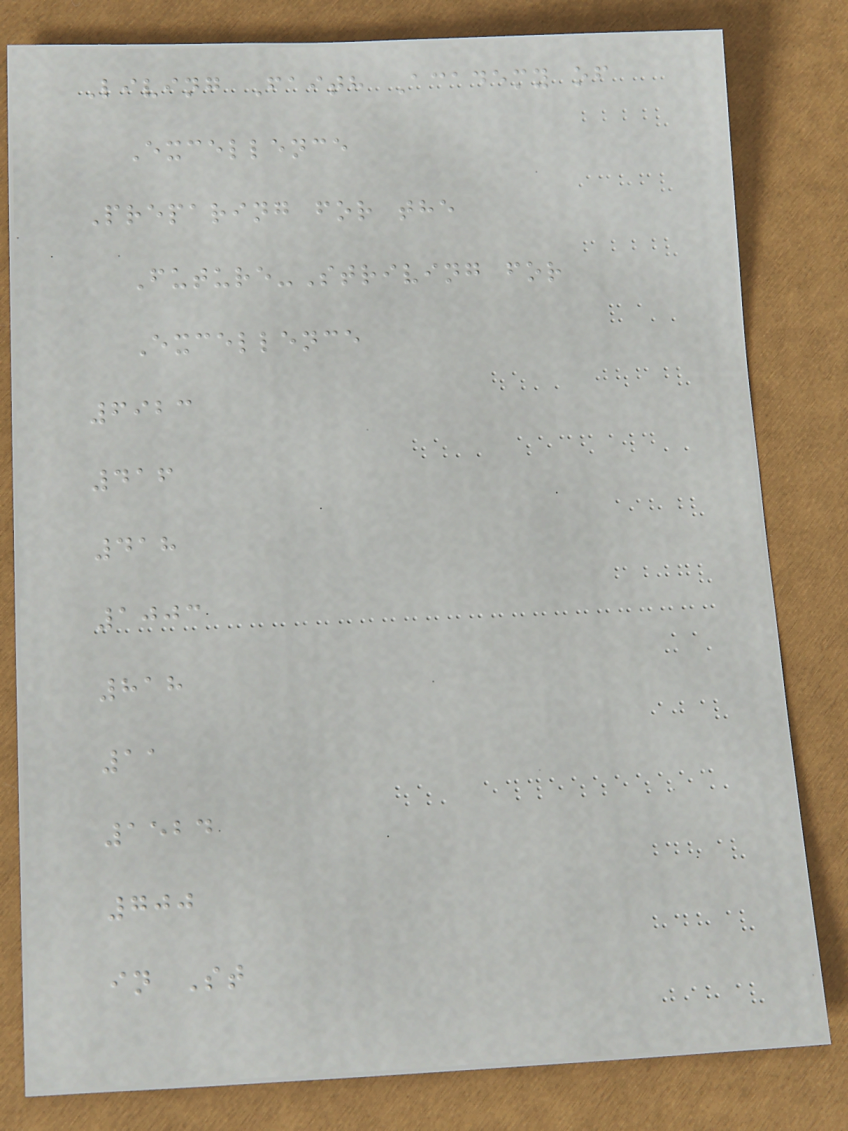Living Faith Academy of
Excellence
Preparing for the
Future-Striving for
Excellence
6923
416
418
1003
818
11
1524
700
in St
